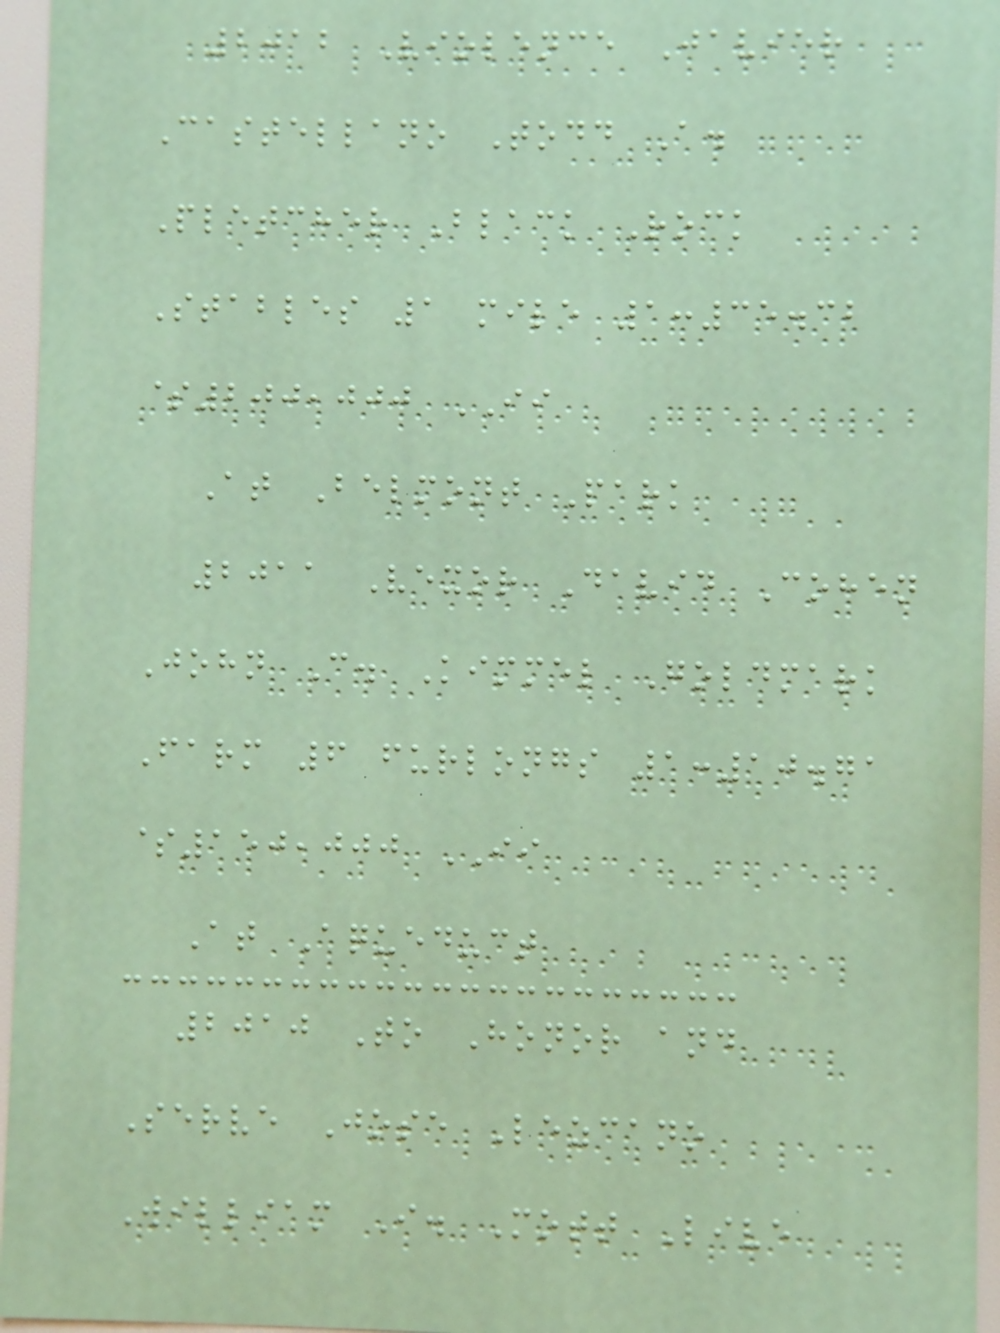2012 Violence Javier
Castellano Todd A.
Pletcher Black Rock
Stables 1 mile 1:35.32
$200,000 II
At Belmont Park
2011 Vexor David Cohen
John C. Kimmel Goldmark
Farm 6 furlongs 1:10.71
$150,000 II
At Aqueduct
2010 To Honor and
Serve Jose Lezcano
William I. Mott Live
